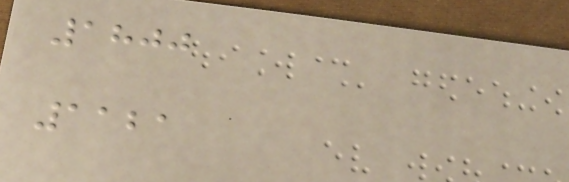1800
1121
